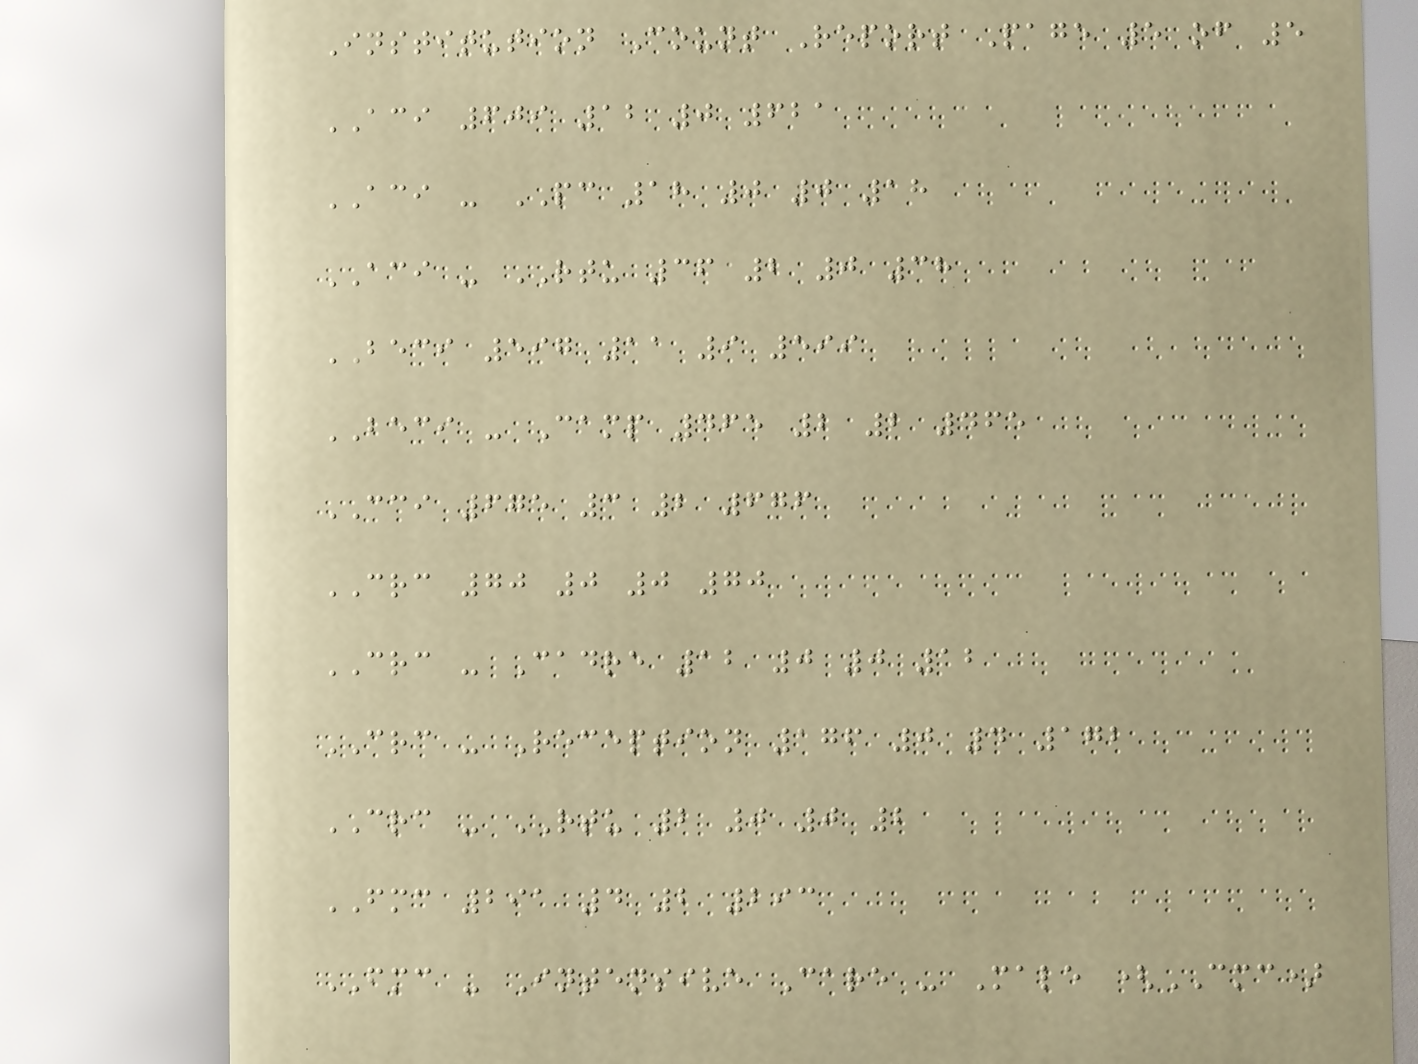Institution Count Report Page 5 of 5
ACI 609 12 0 621
ACI - PC 18 0 0 18
ACI - RTU 36 2 0 38
BECI 597 11 9 599
BECI - Camp 465 2 2 465
CCI 675 3 2 676
CRC 70 0 0 70
CRC - Cadre 12 0 0 12
CRC - Reception 176 0 4 172
CRC - RTU 2 0 0 2
FMC 291 4 2 293
FMC - Intensive Care - Male (CMC)
